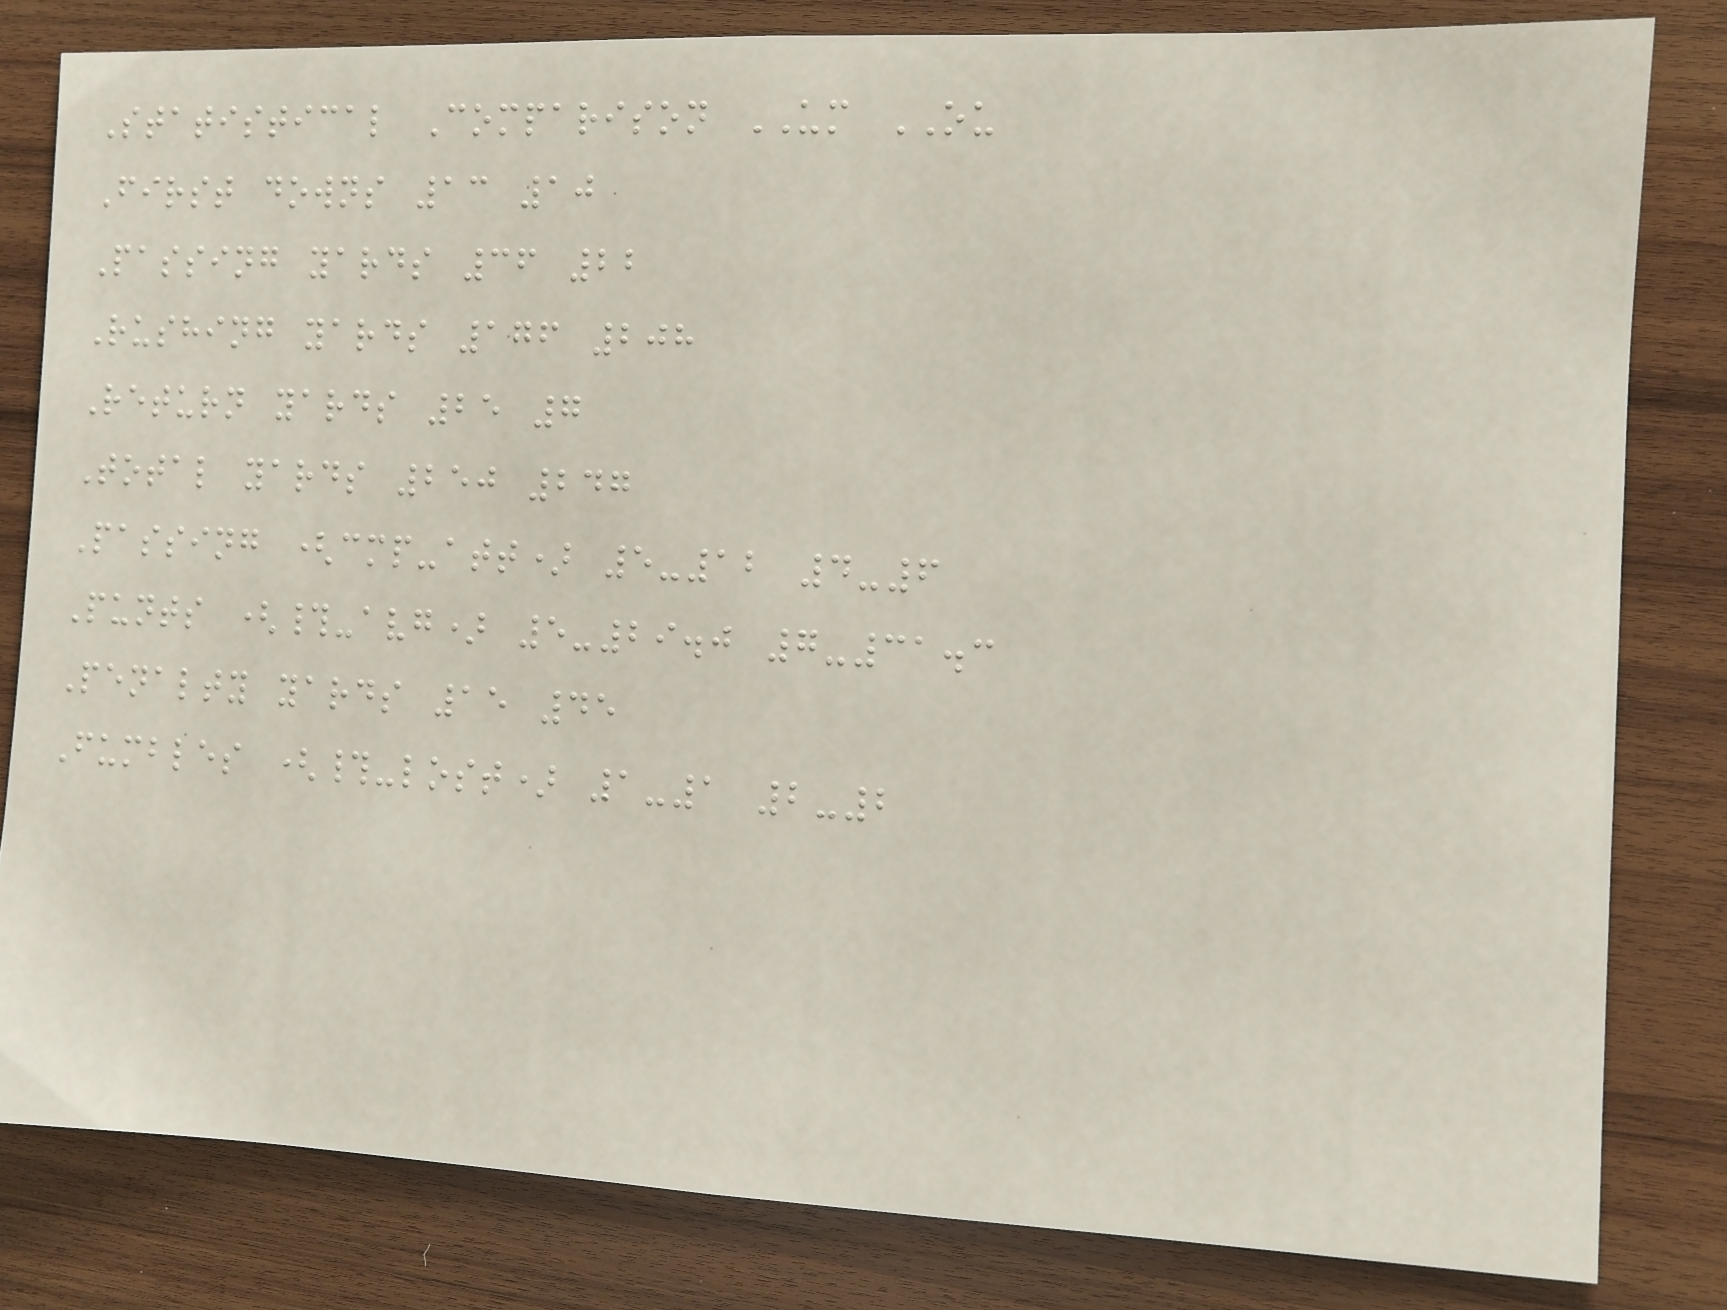Statistical Comparison UM OU
First downs 13 10
Passing yards 36 22
Rushing yards 176 208
Return yards 25 7
Total yards 250 247
Passing (cmp-att) 5-12 4-6
Punts (#-avg) 5-29.0 7-31.3
Penalty yards 15 45
Fumbles (#-lost) 1-1 2-2
